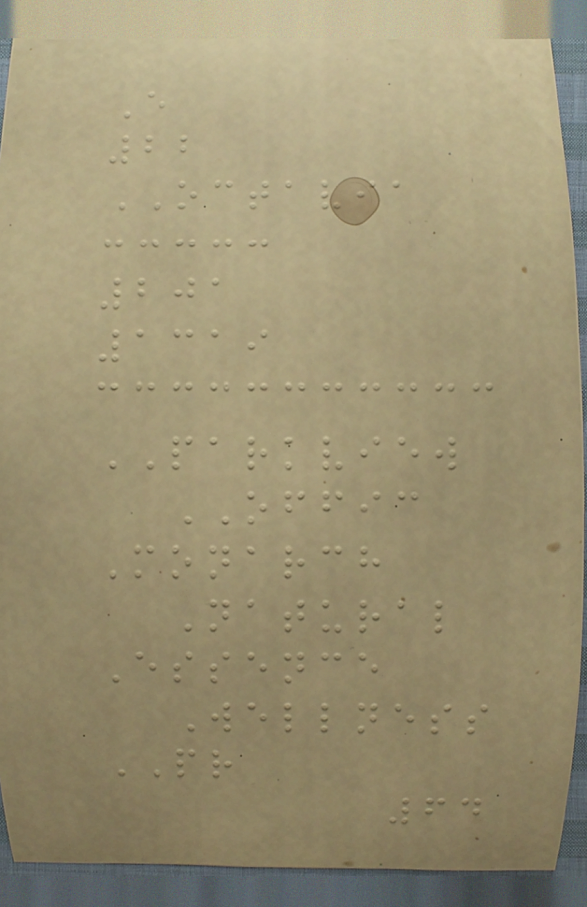E
22
OCTAVIA
201
1319
PARKVIEW
OFFIC
Monarch
Natural
Essence
Wellness
PR
64
